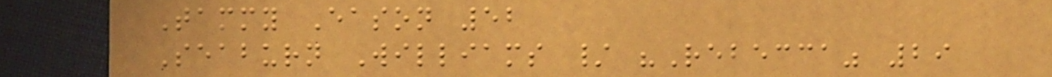Tammy Eason 52
Seaburn Williams / "Rebecca" 29
